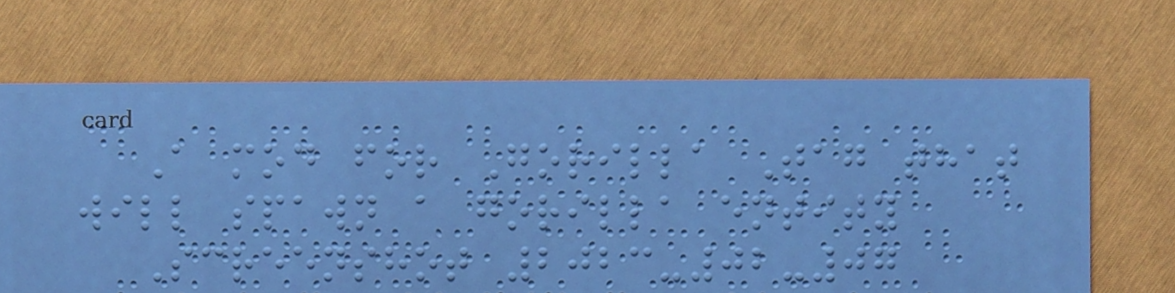A mod for Gorilla Tag that
will spawn a gorilla entity
Screenshot 2023-02-07
